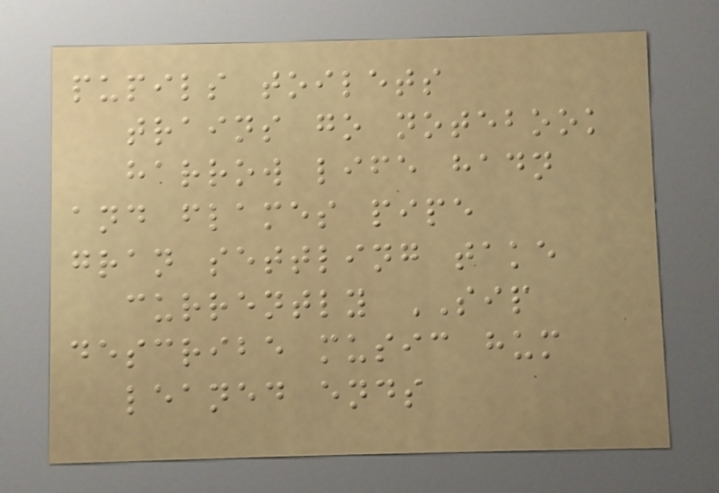pupils toilets
trains go notebook
harrow life hadn
and flames pipe
gran settling take
currently SIP
describe music hum
leaned ends
